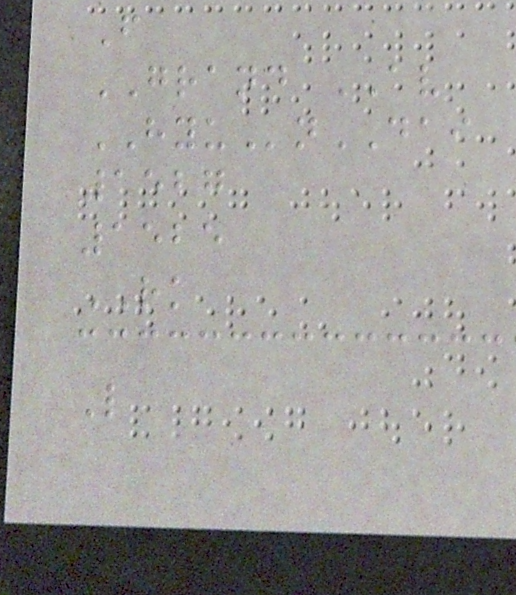F
GRAND AV
HYUnDAI
1527
1525
RK
L
